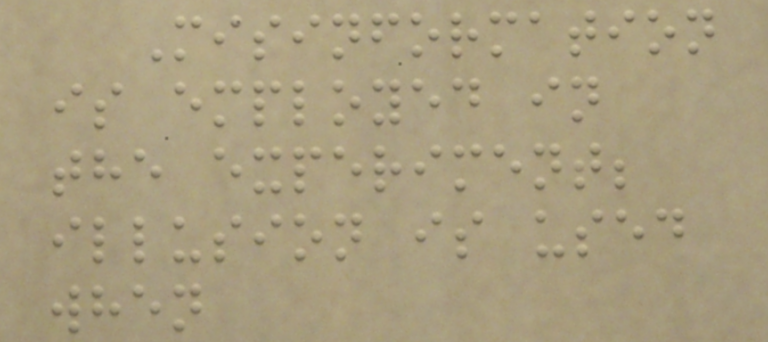Misinformation
is employed in
the experiment;
illusion is used
when
